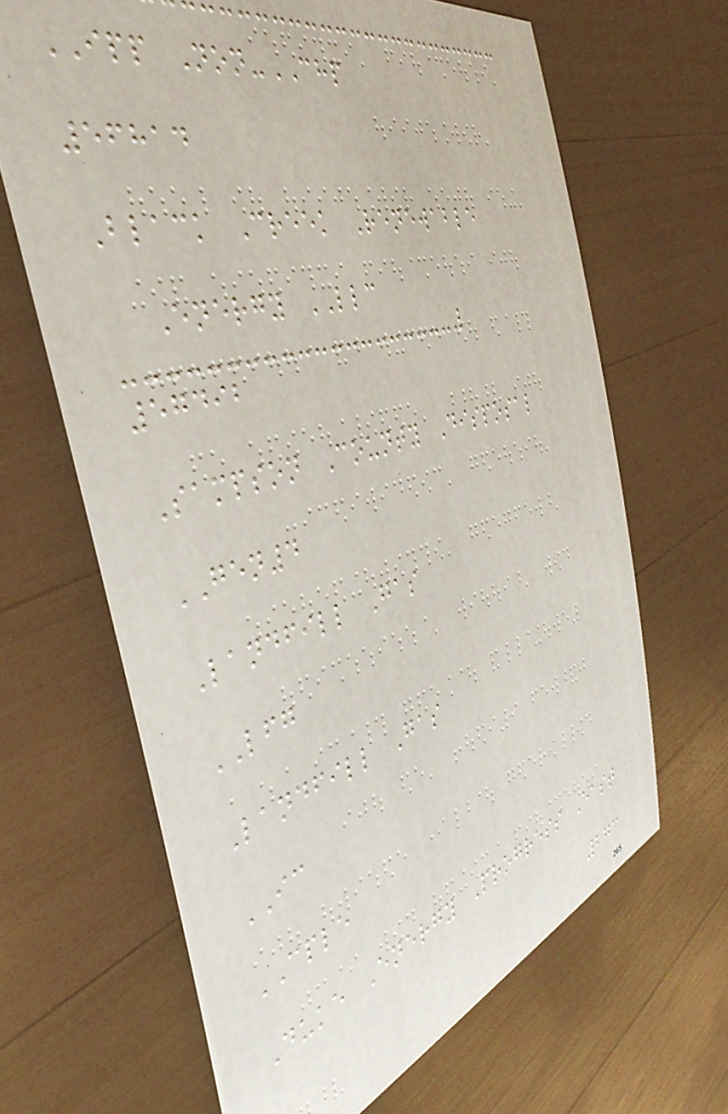IPP Non-CHP
56814
Black Creek Renewable
Energy LLC
57492
Sampson County Disposal
GEN4
Landfill Gas
LFG
Landfill Gas
IC
CPLE
Duke Energy Progress East
273
